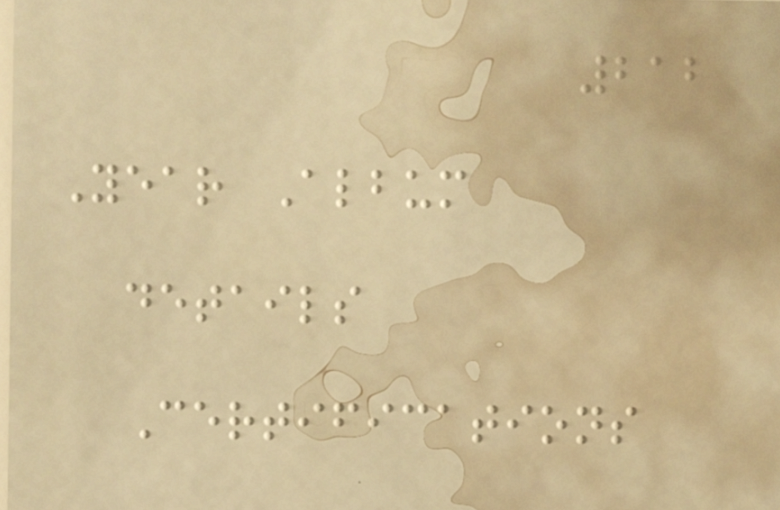212
Year Album
details
Certifications
